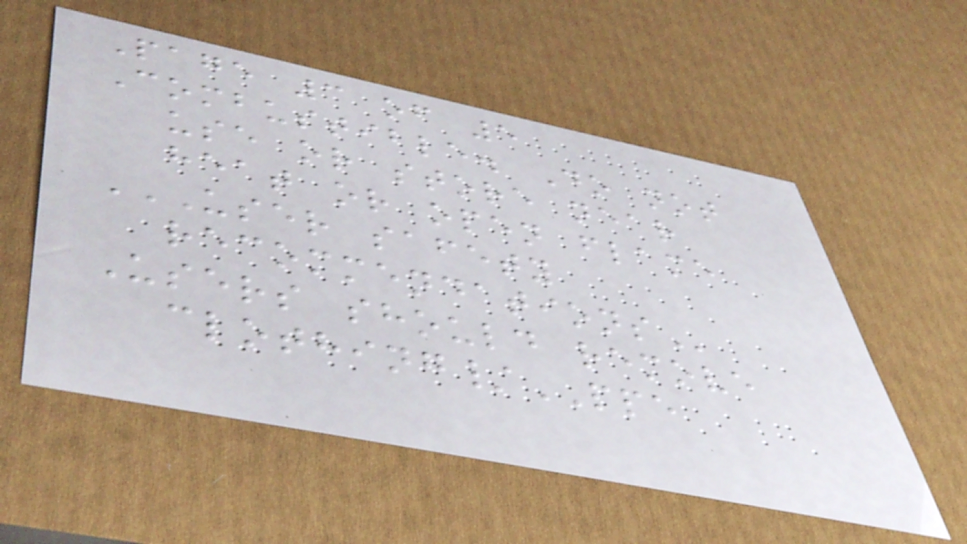Page 3 of 5
Combustible. Do not
use or store near
heat or open flame
USER SAFETY
RECOMMENDATIONS
Users should remove
clothing/PPE
